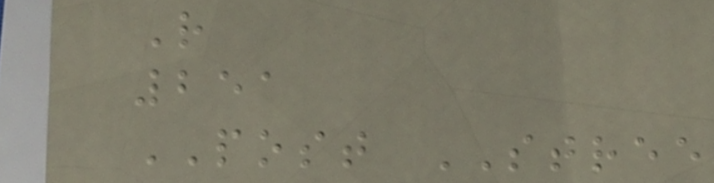R
251
POST STREE
